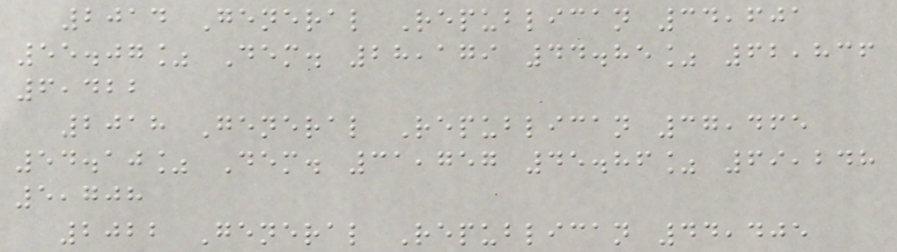2014 General Republican 34,601
55.07% Dem. 28,179 44.85% 62,836
6,422
2018 General Republican 37,465
54.10% Dem. 31,757 45.86% 69,248
5,708
2022 General Republican 44,405
